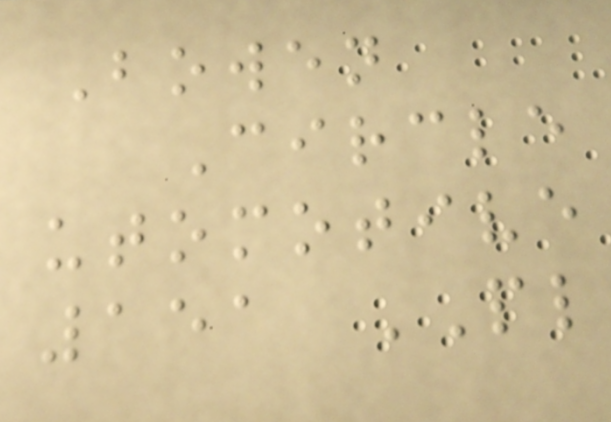Bowen
Circle
utomotive
151 PL
